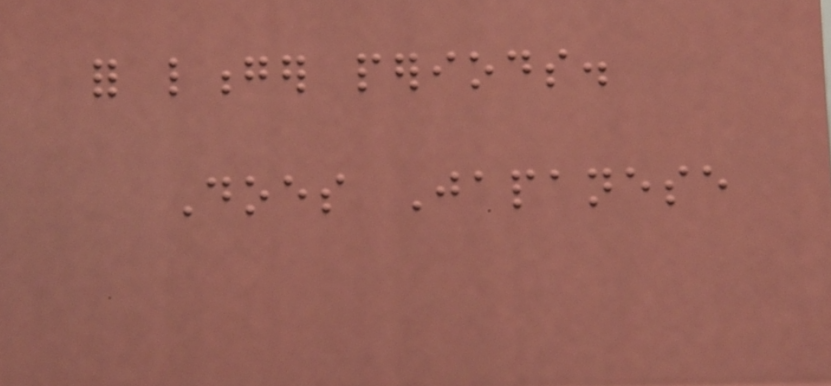for longer periods.
Does Japanese
